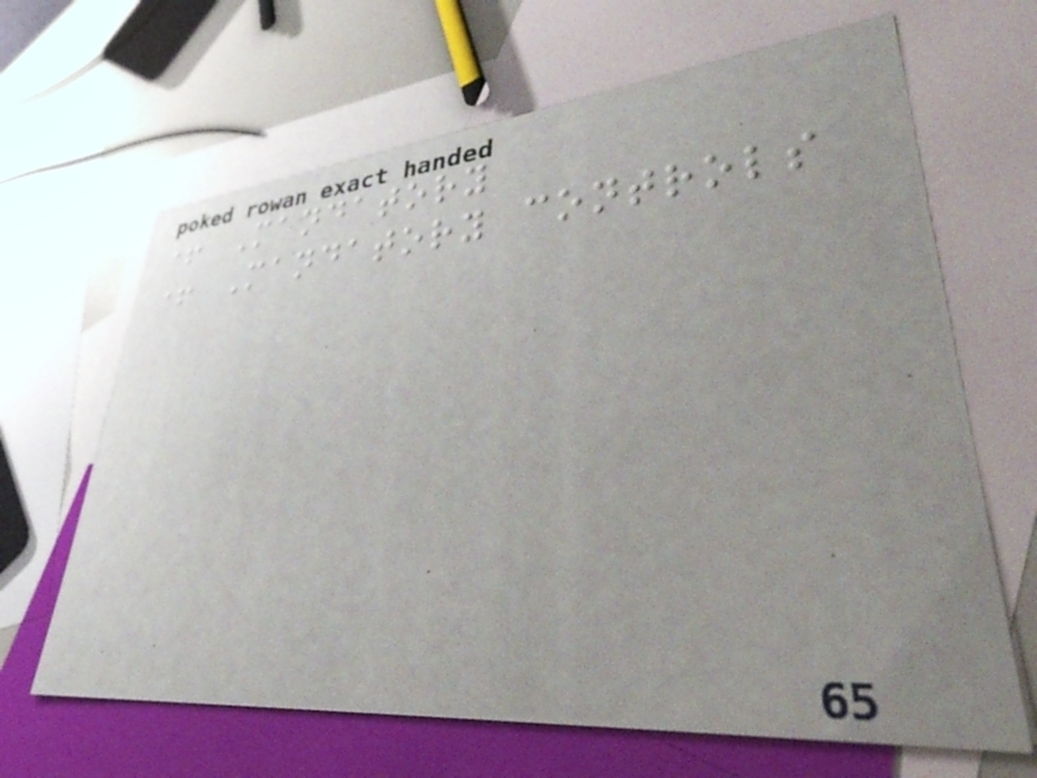+ Mandatory
+ Mandatory controls
